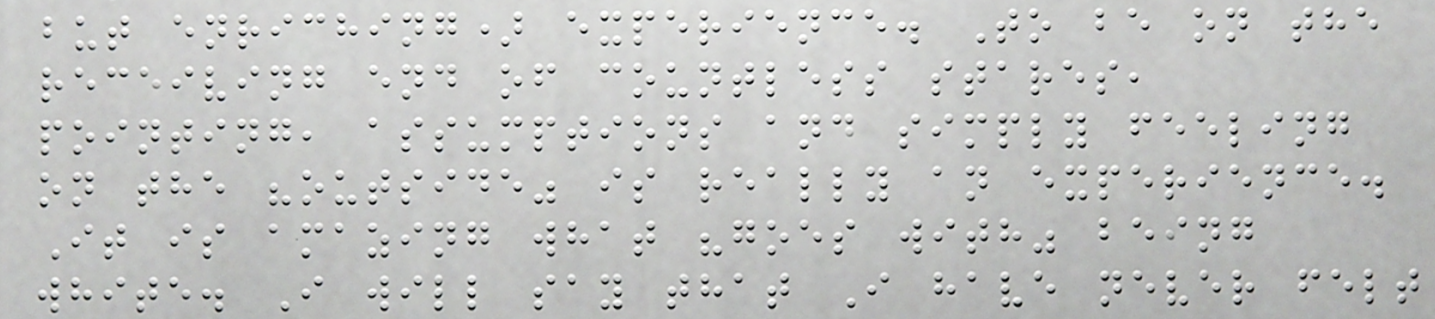but enriching) experience. To be on the
receiving end of countless stares,
pointing, assumptions and simply feeling
on the "outside" is really an experience.
It is amazing what "goes with" being
white. I will say that I have never felt
